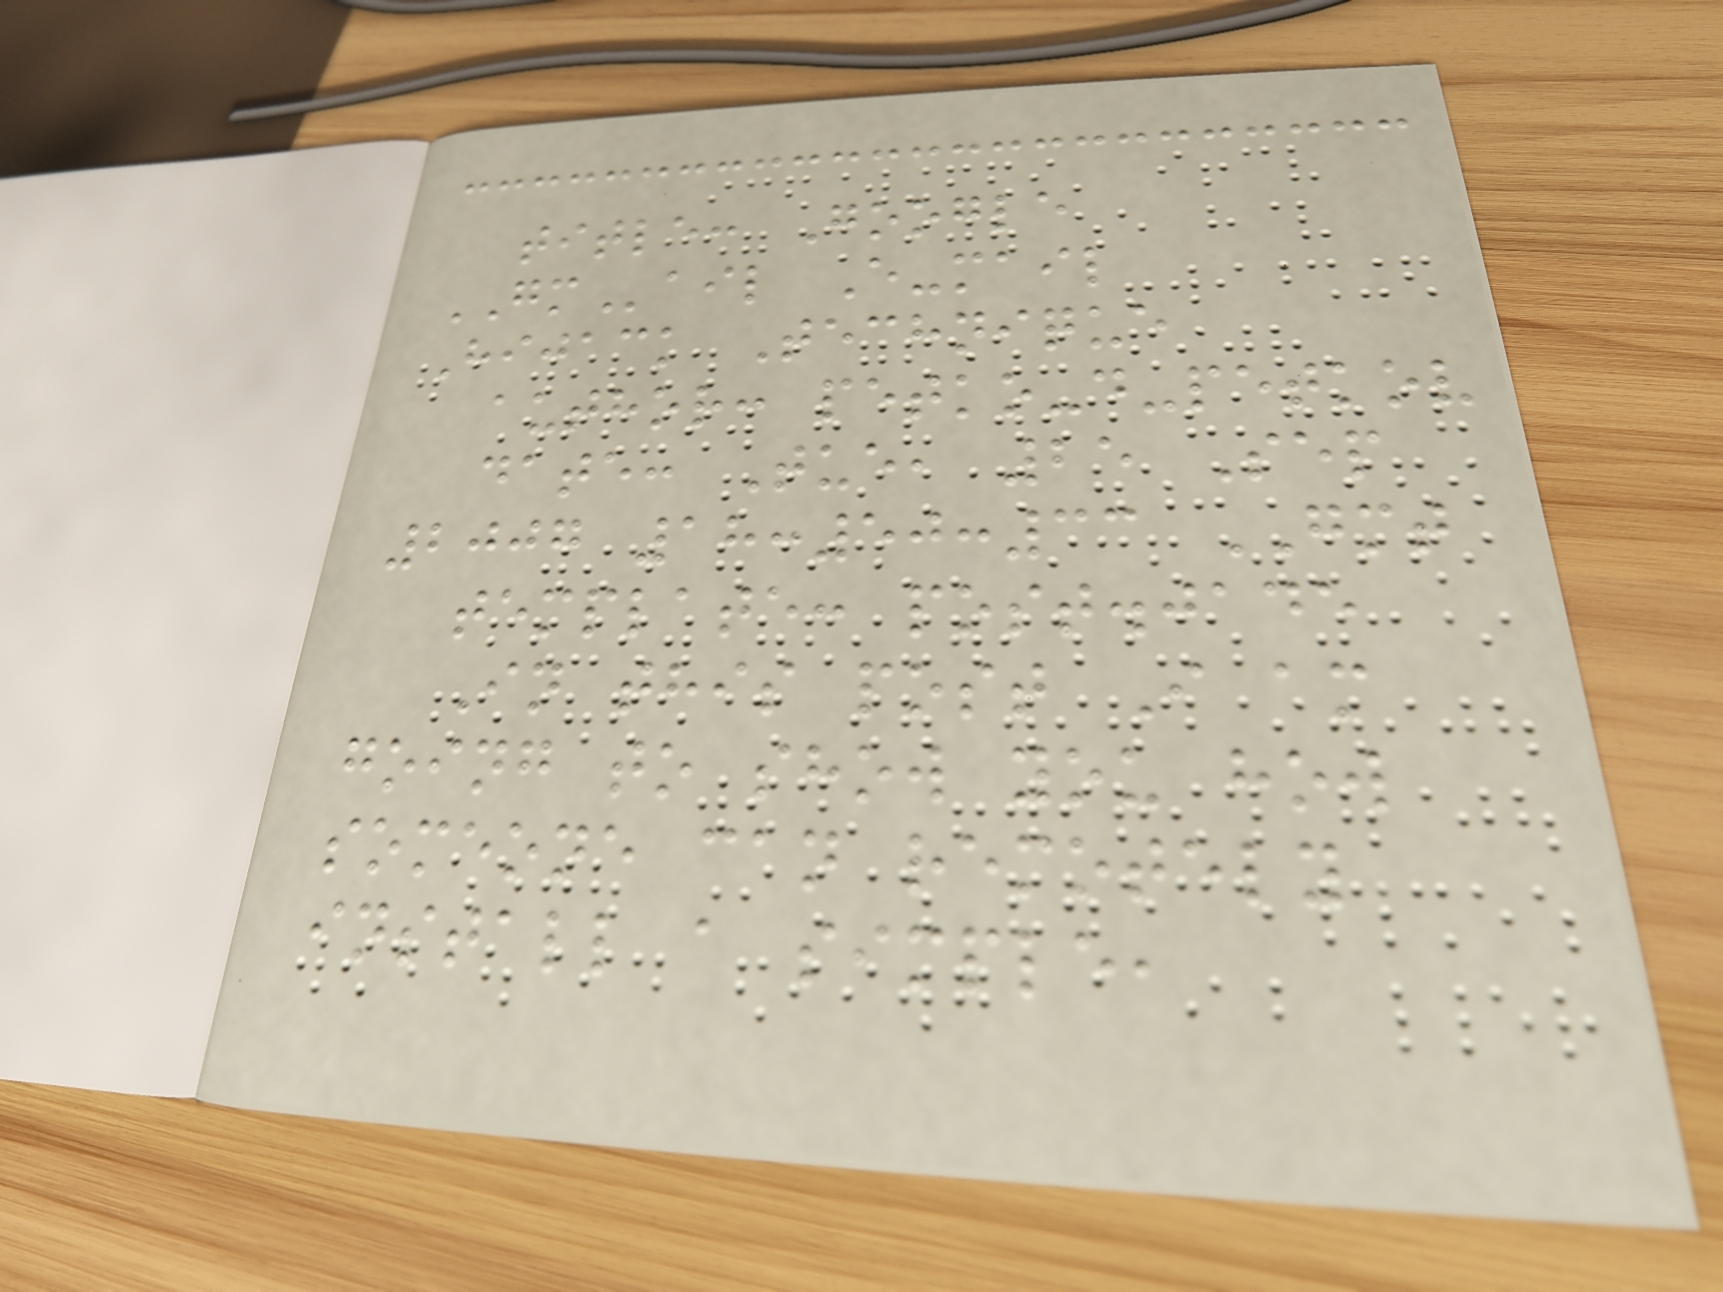title: Google
GMail E-mail
Hijack Technique
author: petko-d-petkov
date: Tue, 25 Sep
2007 18:50:33 GMT
template: post.jade
In this post I am
going to show you how
someone can remotely
install a simple,
